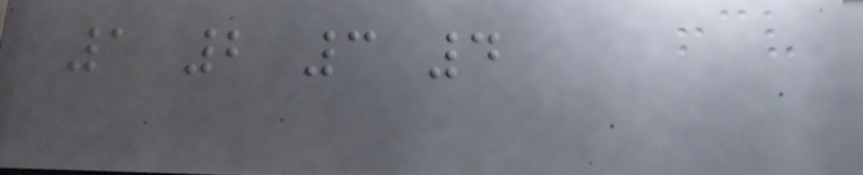1 2 3 4
